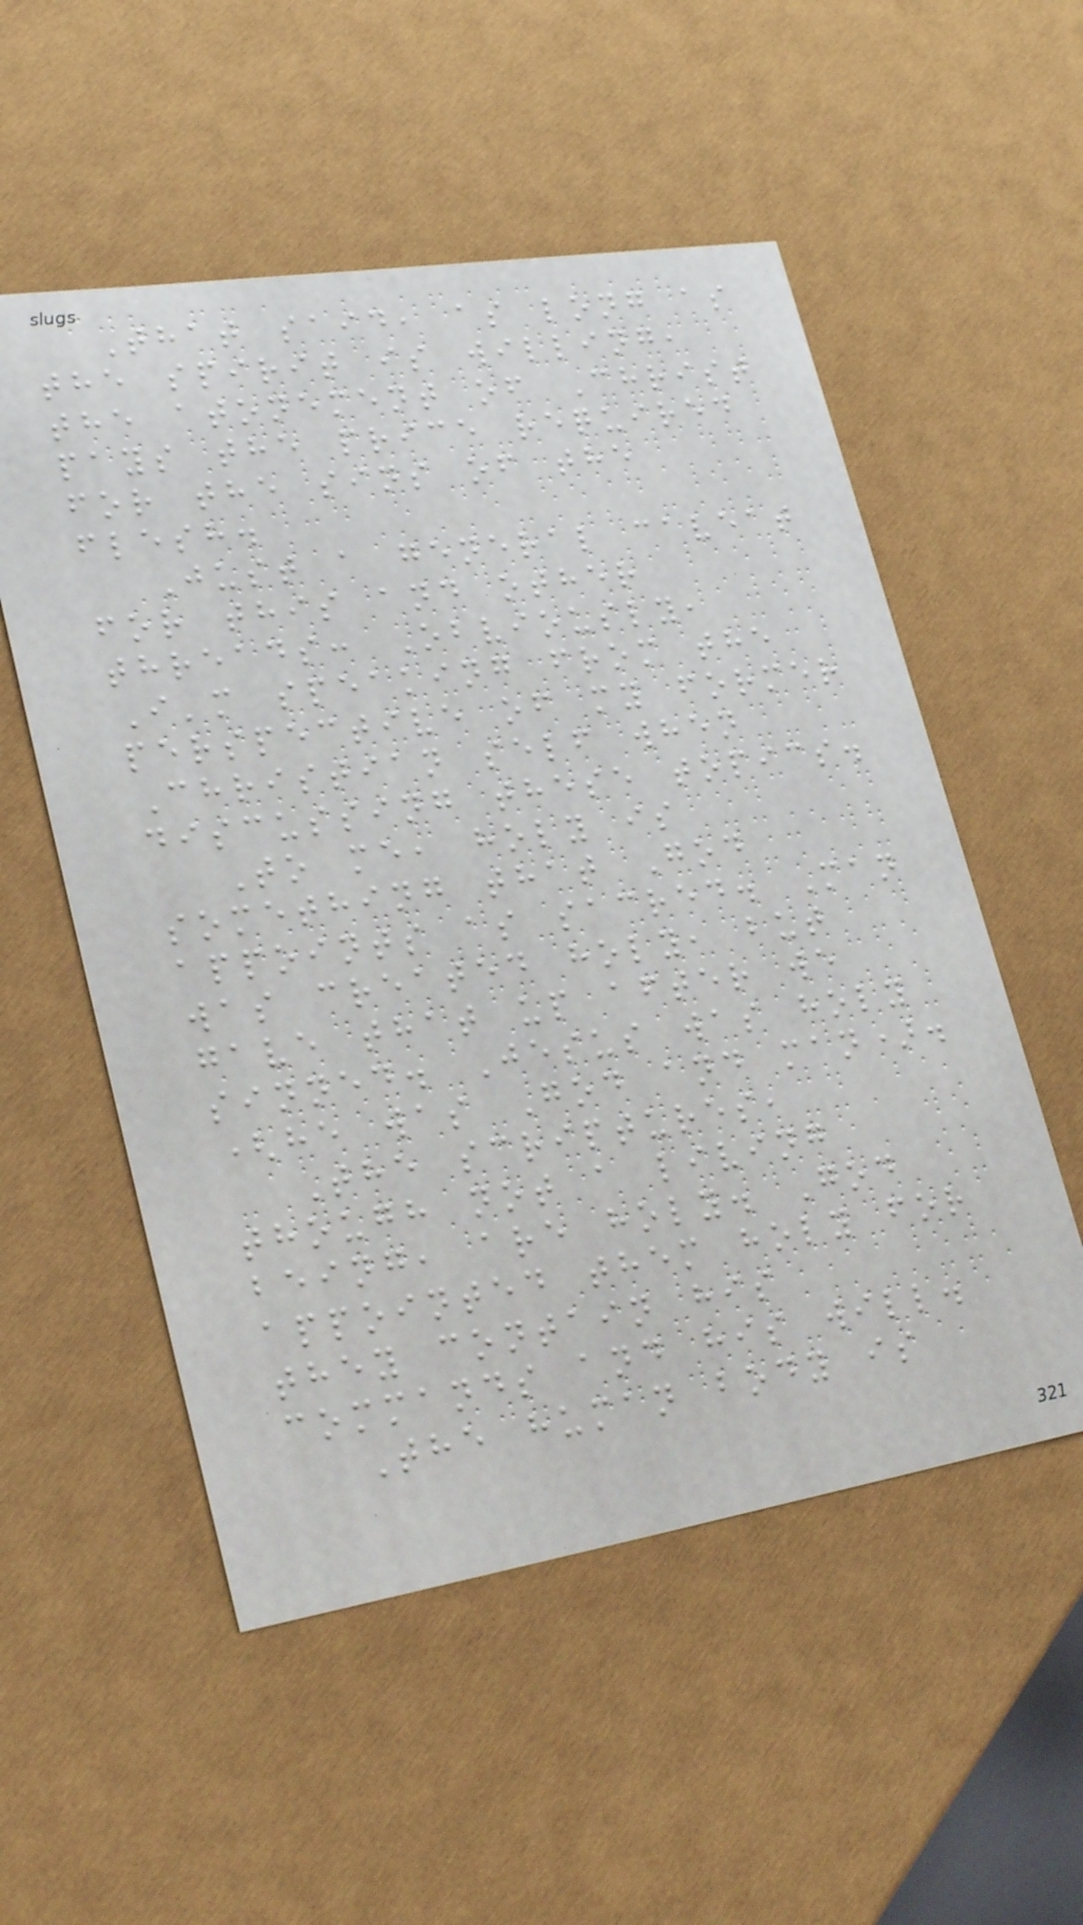That said, as long as
the spirit is willing,
the atonement of Christ
pays the price required
for the sins of the
flesh.
Just a general caveat
for this and other
threads: Obviously,
I'm speaking from the
perspective of my former
Christian self when
discussing these topics.
To me, holy is
something that God
appoints as sacred. Man
was created holy, but
gave that up after we
sinned. Jesus was holy
(he was God and man).
The scriptures,
though not a living
being, are holy. God
appointed them holy for
they contain his
commands and his will.
The human body is
